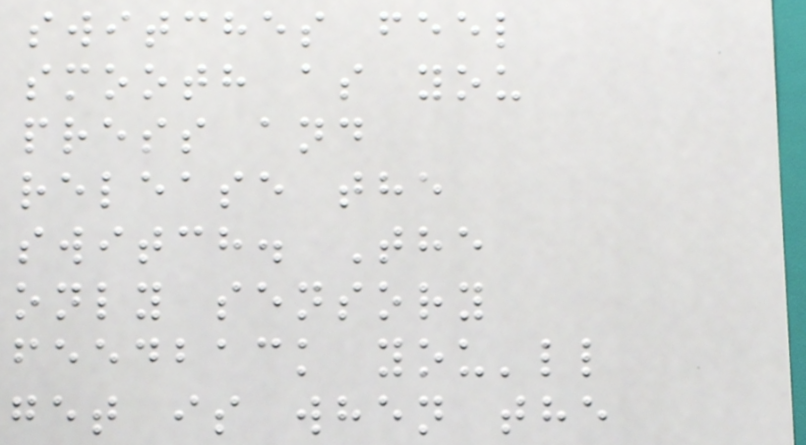switches feel
smooth as you
press and
release the
switch. The
only sensory
feedback you'll
get is when the
